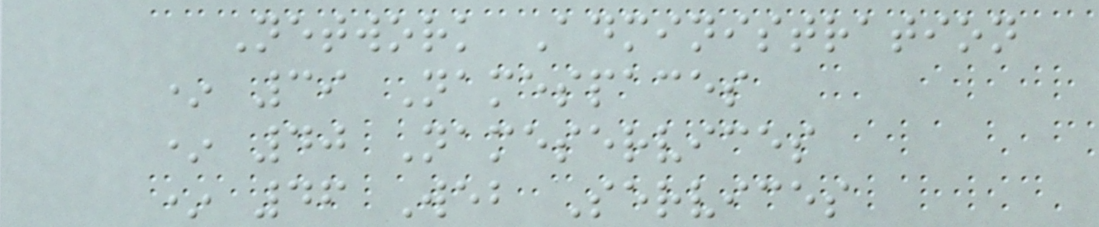Network Administration
* 39 Namespaces
* 40 Nameservices
* 46 Web Services
